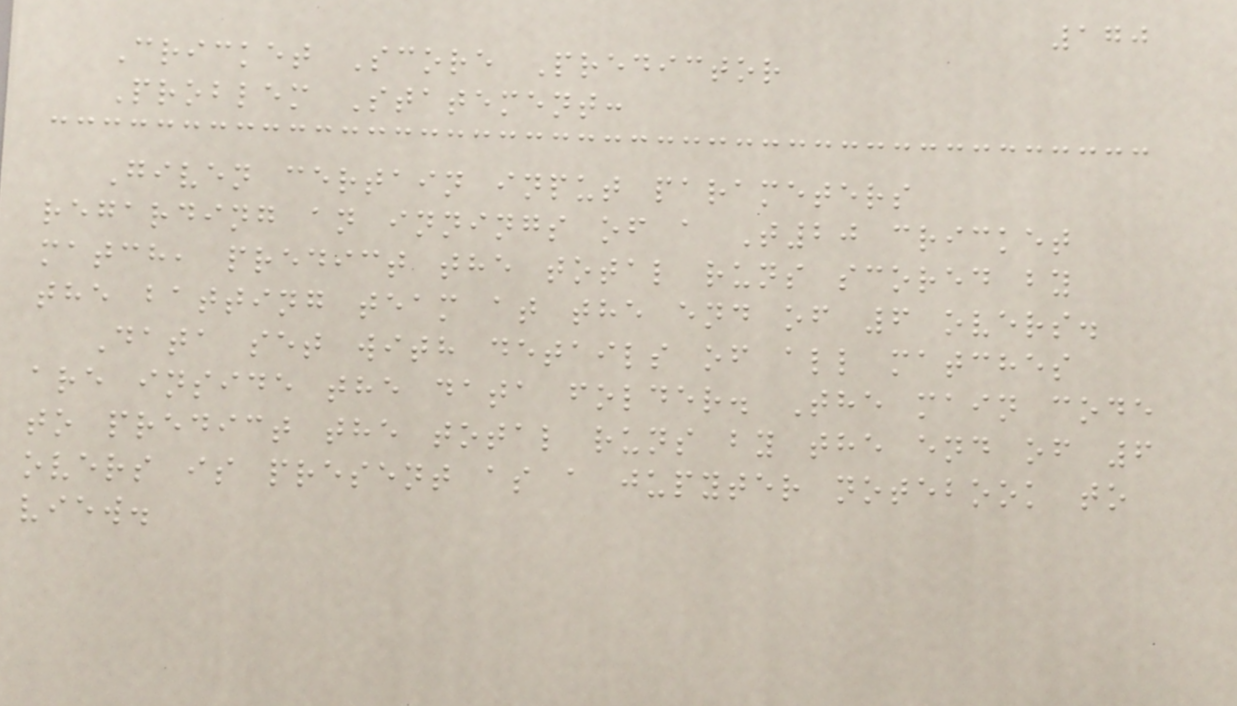170
Cricket Score Predictor
Problem Statement:
Given certain input parameters
regarding an innings of a T20 cricket
match, predict the total runs scored by
the batting team at the end of 6 overs.
Data set with details of all matches
are inside the data folder. The main code
to predict the total runs by the end of 6
overs is present as a jupyter notebook to
view.
